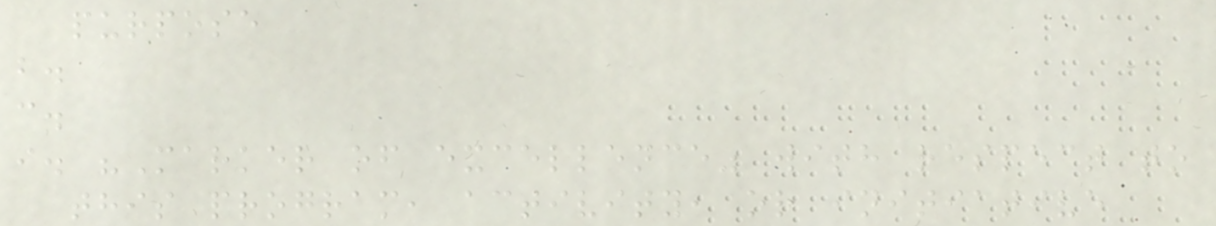purpose
b.
c.
i. "Marker of excellence" with respect to
this program, activity, or initiative
